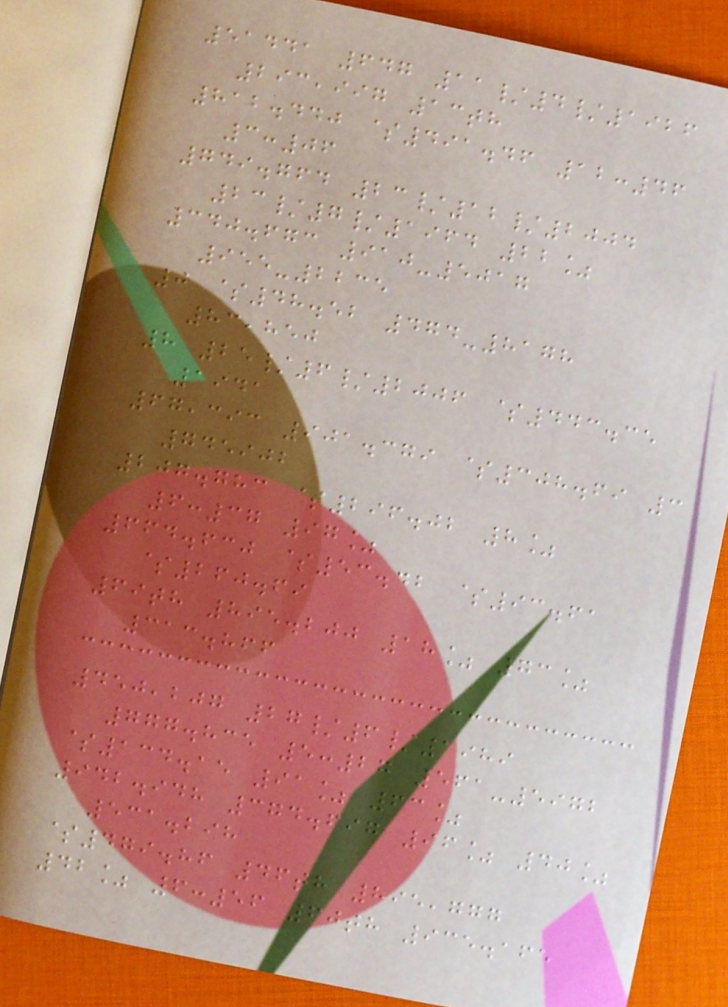51441 647 11/4/1926
293,997 13th
812.440 $491.46 12:46
3:06
749.764 23/12/2004
23/7/1964 22%
340.673 910-5017
955-2235
0 $48.52 474-8178
83,850
8 25/6/2006 $443.35
1941
67,393 901.379 $308.69 3
745902
207.783 $296.02 8%
6:37 97%
664.630 $53.42 $93.61
$260.69
69th 895.200 18% 73%
313.866
450,207 27/6/1989
777.835 5:27 561-5972
$134.15 91% 63%
942.948 374.697 96% 40%
531.298
$479.86 46th 895,777
42% 6:56 60th 935.165
